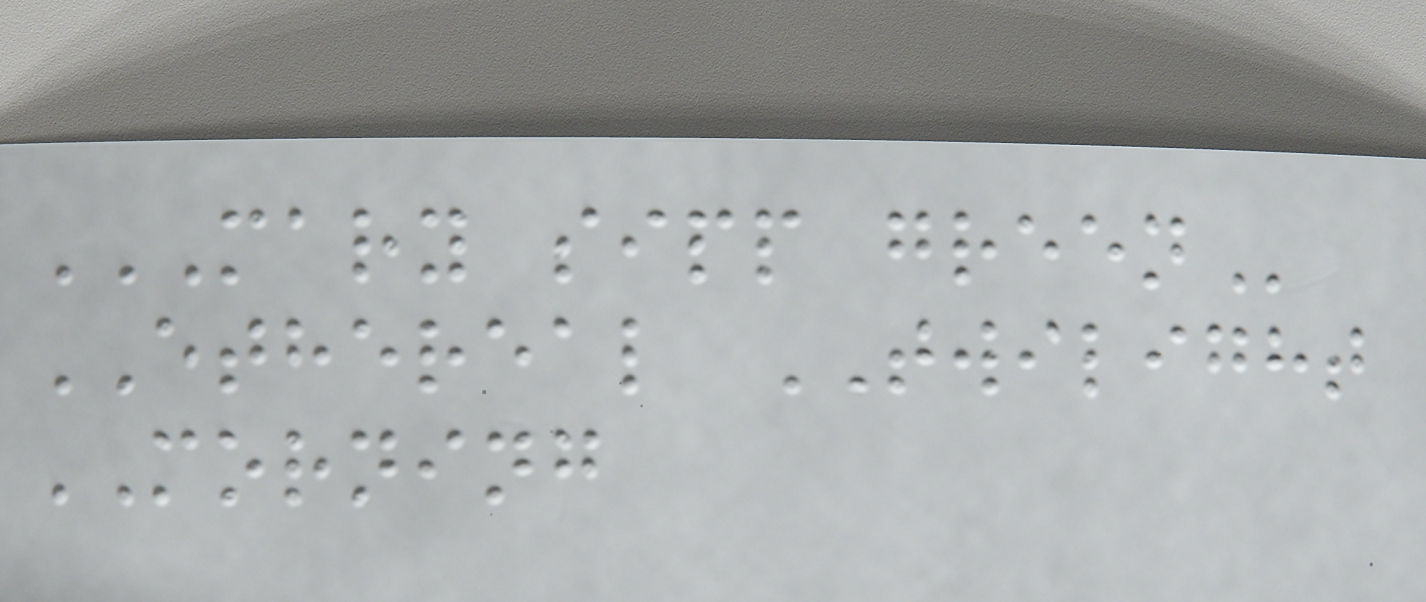MARY SIPP GREEN
ETHEREAL TWILIGHT
MORNING
